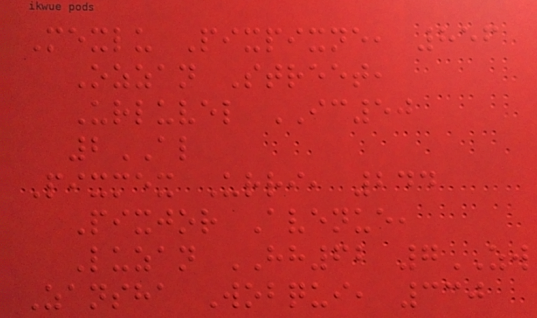Mexlu Pixpixne, 856
Ozzan Street,
Urluvel IC50
2AL
Pixmex Urri, 244
Pixjor Avenue,
Luzan HH62 7ZW
Zansha Wobqui, 330
